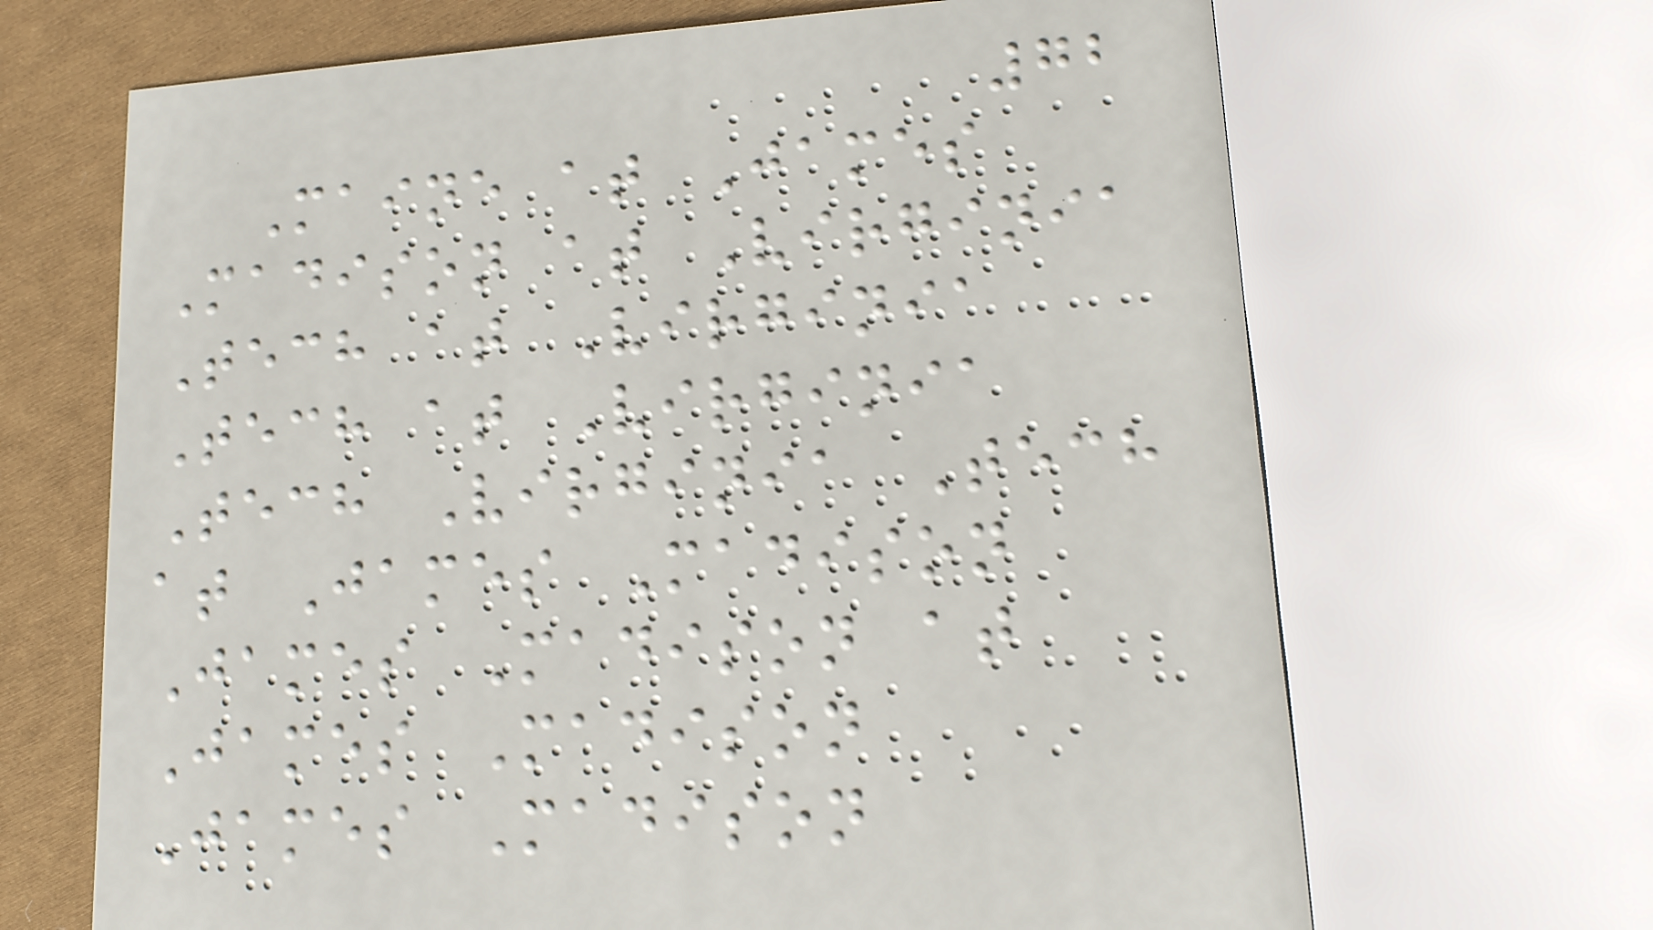72
Maine at James
Madison at Virginia
Tech at Virginia
Tech at Virginia
Tech Virginia Tech
at James Madison
James Madison at
James Madison
James Madison
